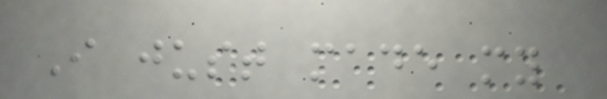I just made my
